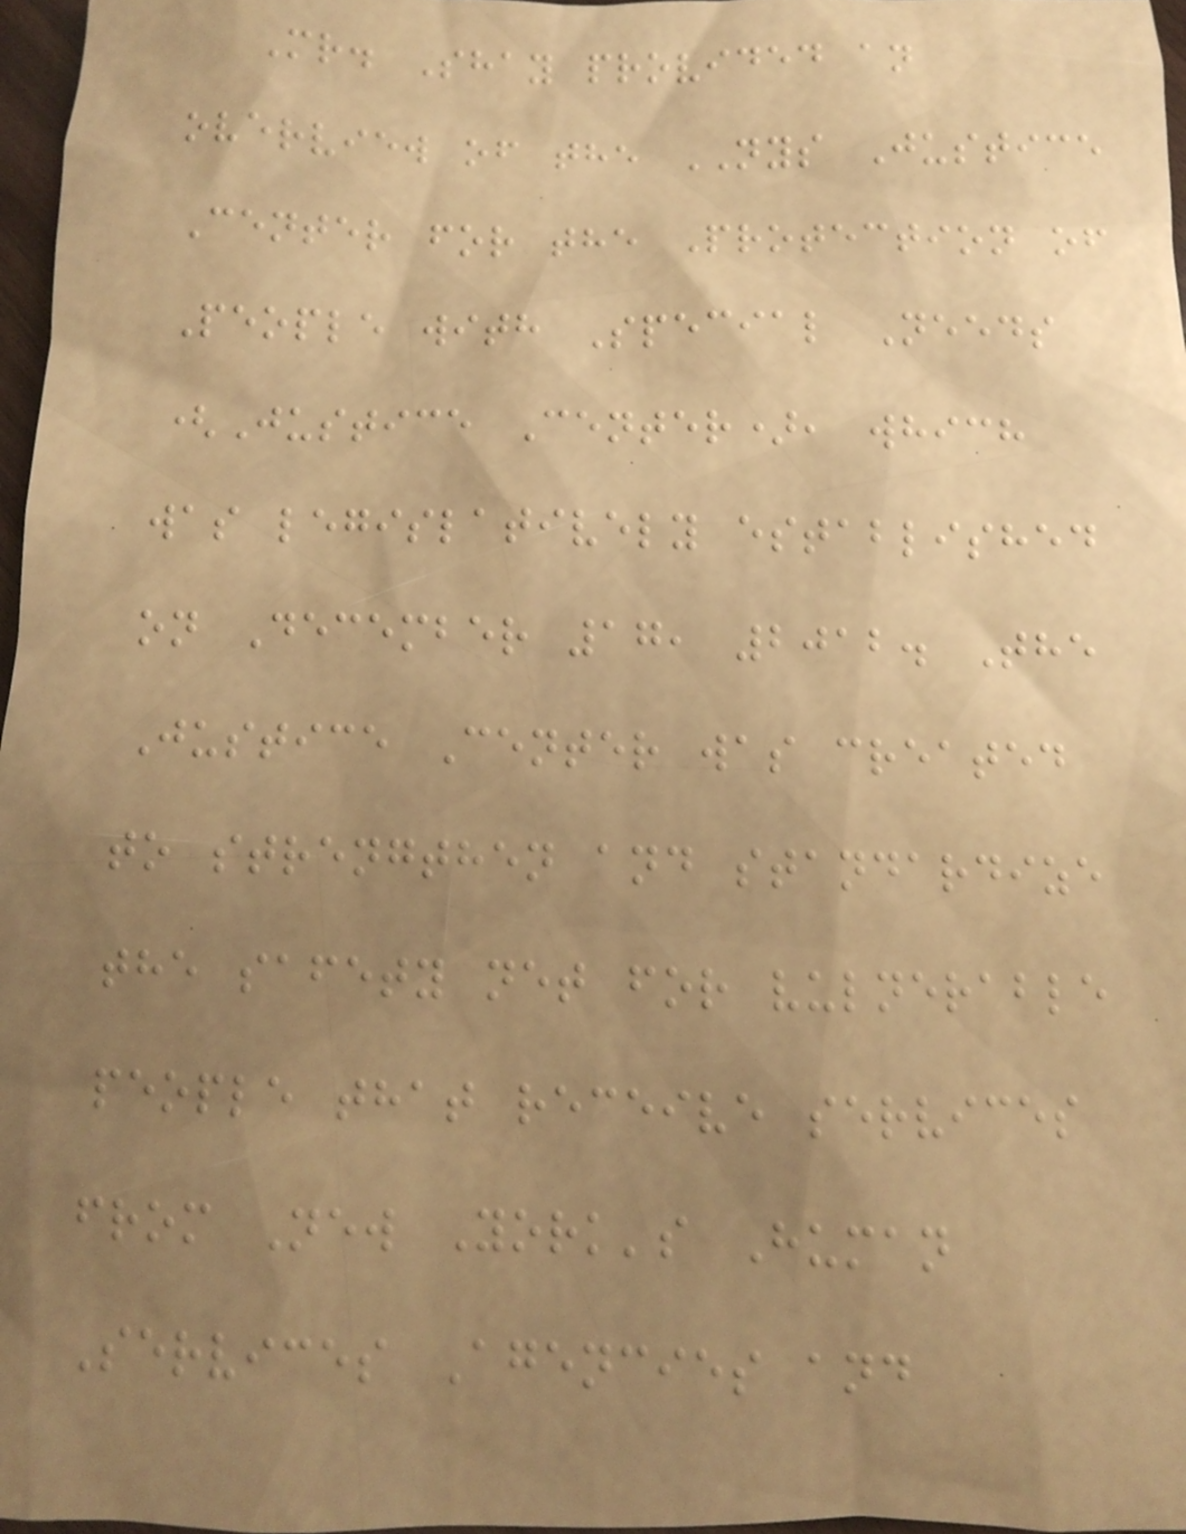Mr. Shay provided an
overview of the NYS Justice
Center for the Protection of
People with Special Needs
(Justice Center), which
was legislatively established
on December 17, 2012. The
Justice Center was created
to strengthen and standardize
the safety net for vulnerable
people that receive services
from New York's Human
Services Agencies and
